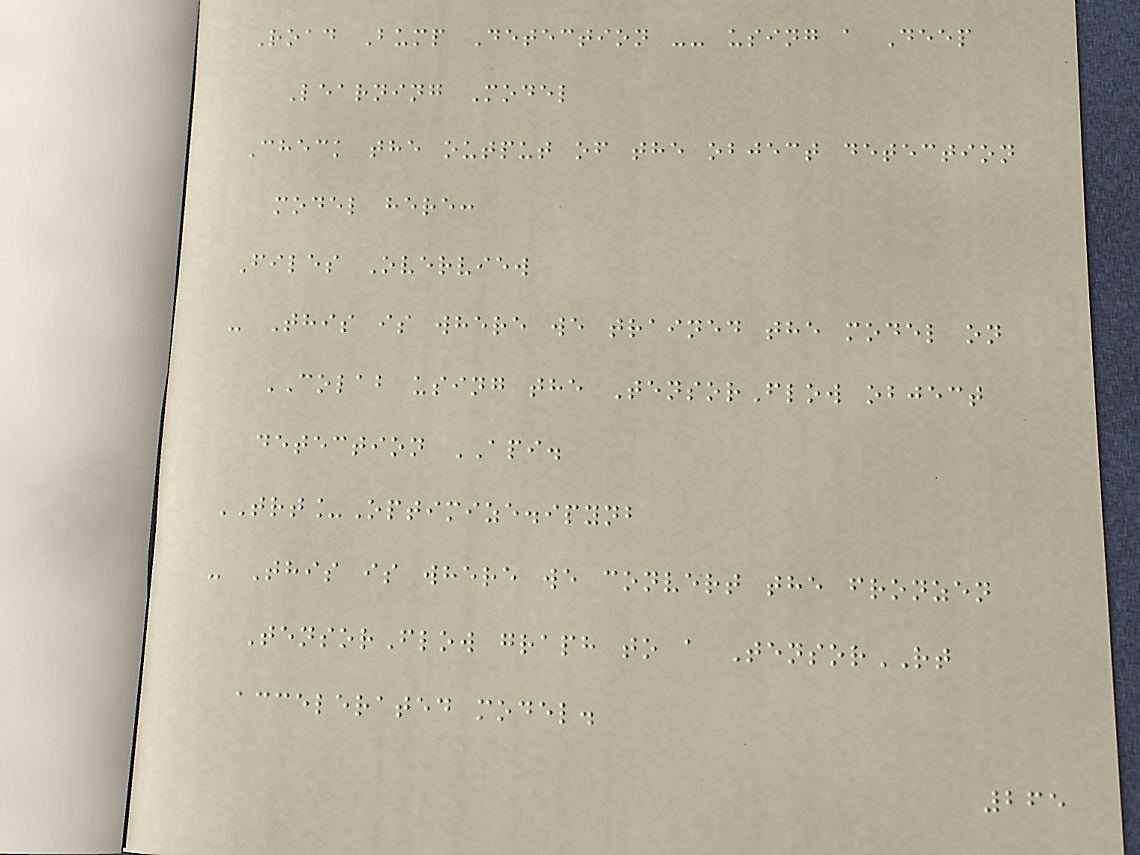Road Bump Detection -- using a Deep
Learning Model
Check the output of the object detection
model here:
Files Overview
- This is where we trained the model on
COLAB using the TensorFlow object
detection API.
TRT_Optimize.ipynb
- This is where we convert the fronzen
TensorFlow graph to a TensorRT
accelerated model.
265
